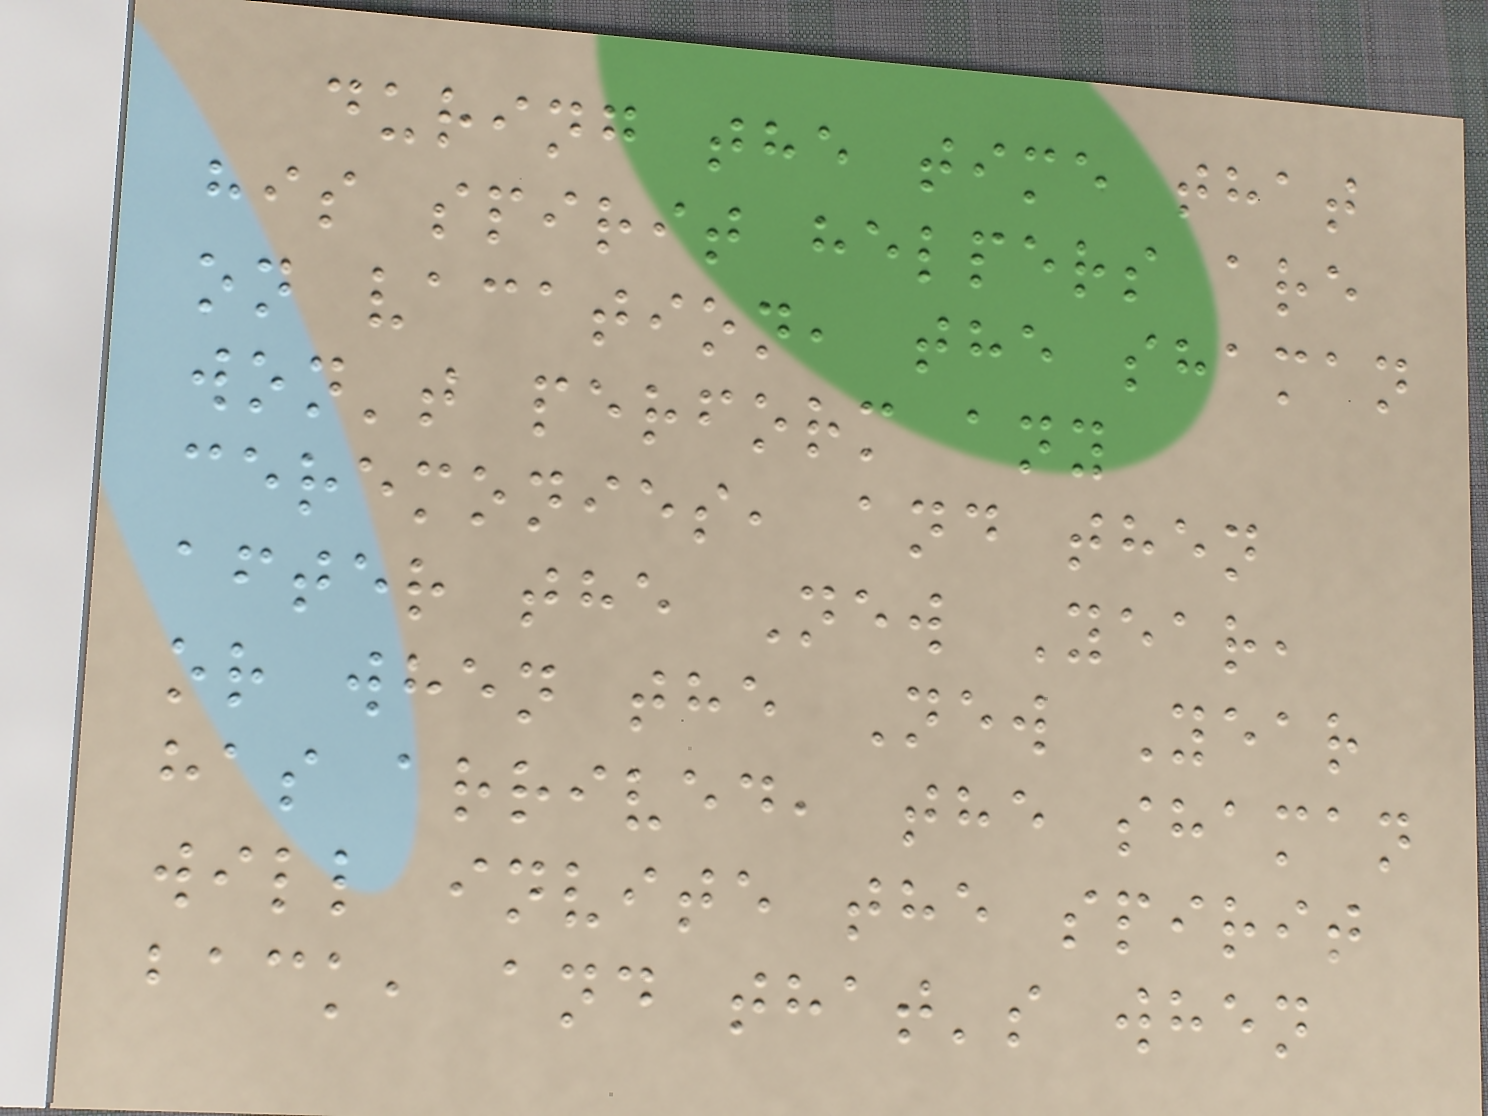during the time that
his spirit helpers are
on vacation, the shaman
won't perform any
ceremonies, and then
after the New Year,
or when the New Year
has arrived, the shaman
will invite the spirit
back, and that's when
